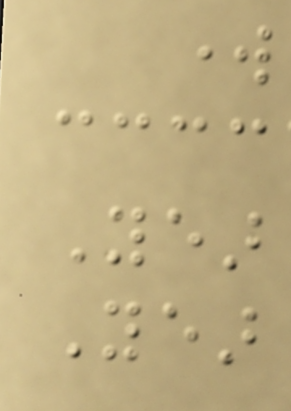work
Year
Year
